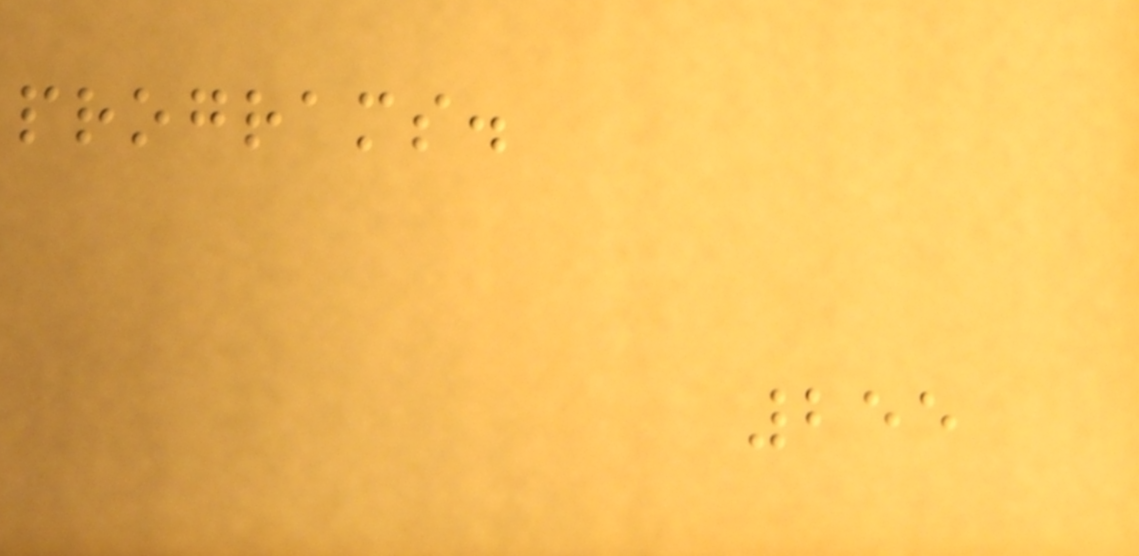programs.
255
